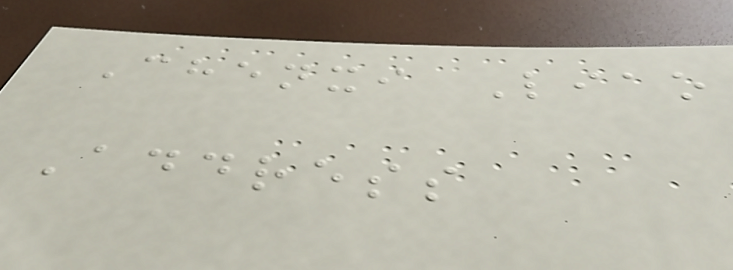Chenxi Liao
Address
